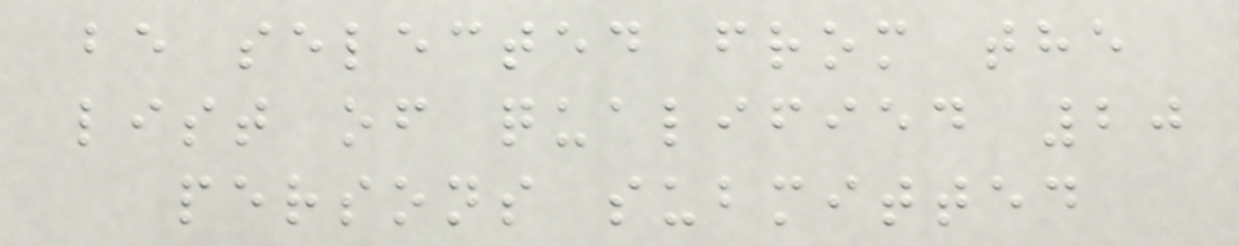be selected from the
list of qualified 20
persons submitted
